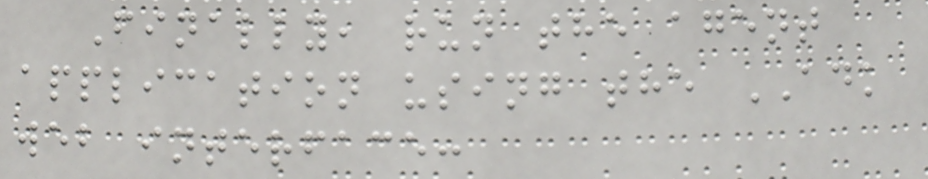Finally, run the agent
application using the ADK
web interface:
